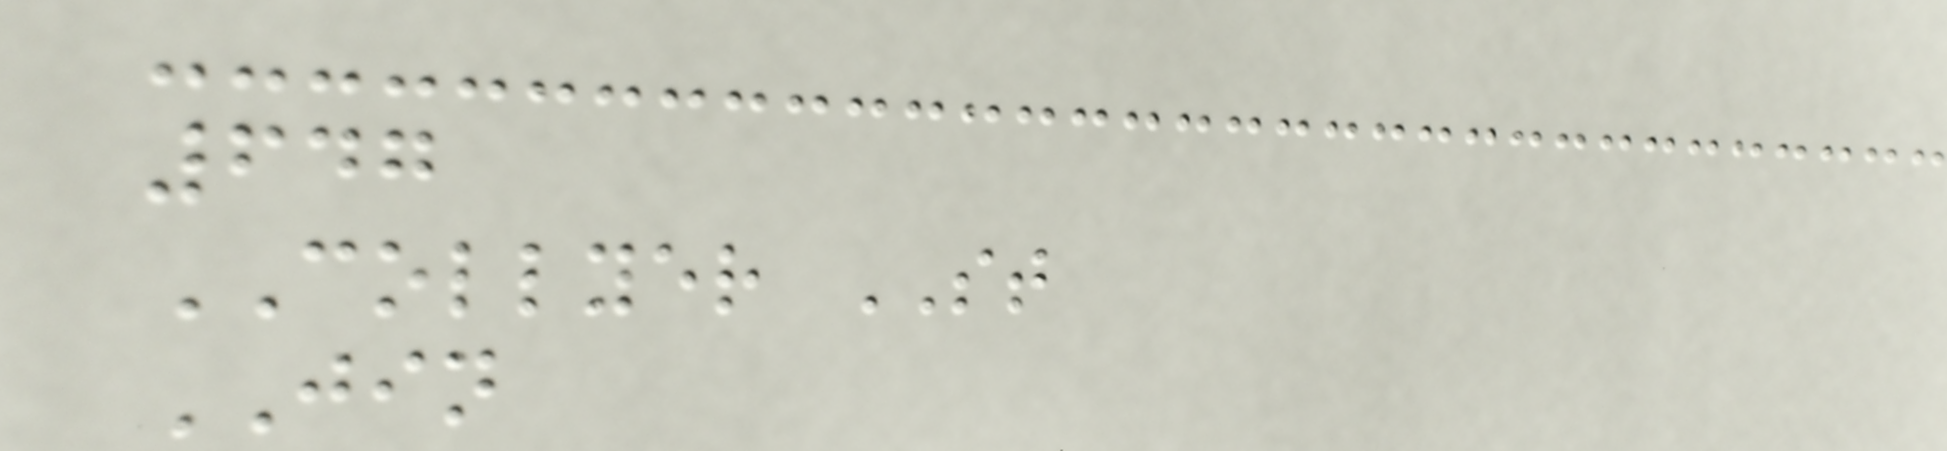647
COLLYER ST
JIN
